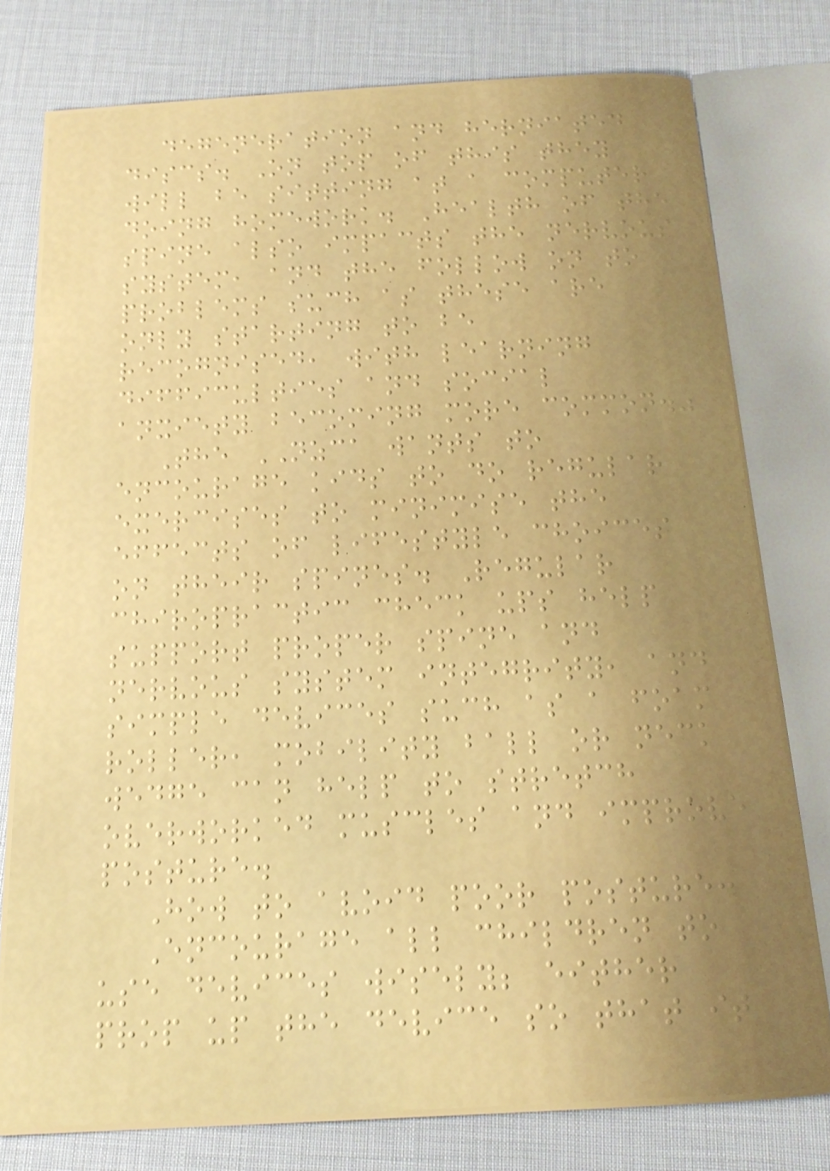degeneration and herniated
discs. On top of this they
will be sitting at a computer
doing homework. Health of the
spine also impacts the nervous
system, and the follow on to
problems such as these are
only starting to be
recognised, with learning
difficulties and social
anxiety becoming more common."
The NZCA wants to
encourage kids to do regular
exercises to minimise the
effects of lifestyle choices
on their spines. Regular
chiropractic check ups help
support proper spine and
nervous system integrity, and
simple devices such as a foam
roller, mobility ball or neck
wedge can help to stretch
overworked muscles and improve
posture.
How to avoid poor posture:
Encourage all children to
use devices wisely; either
prop up the device so that it
